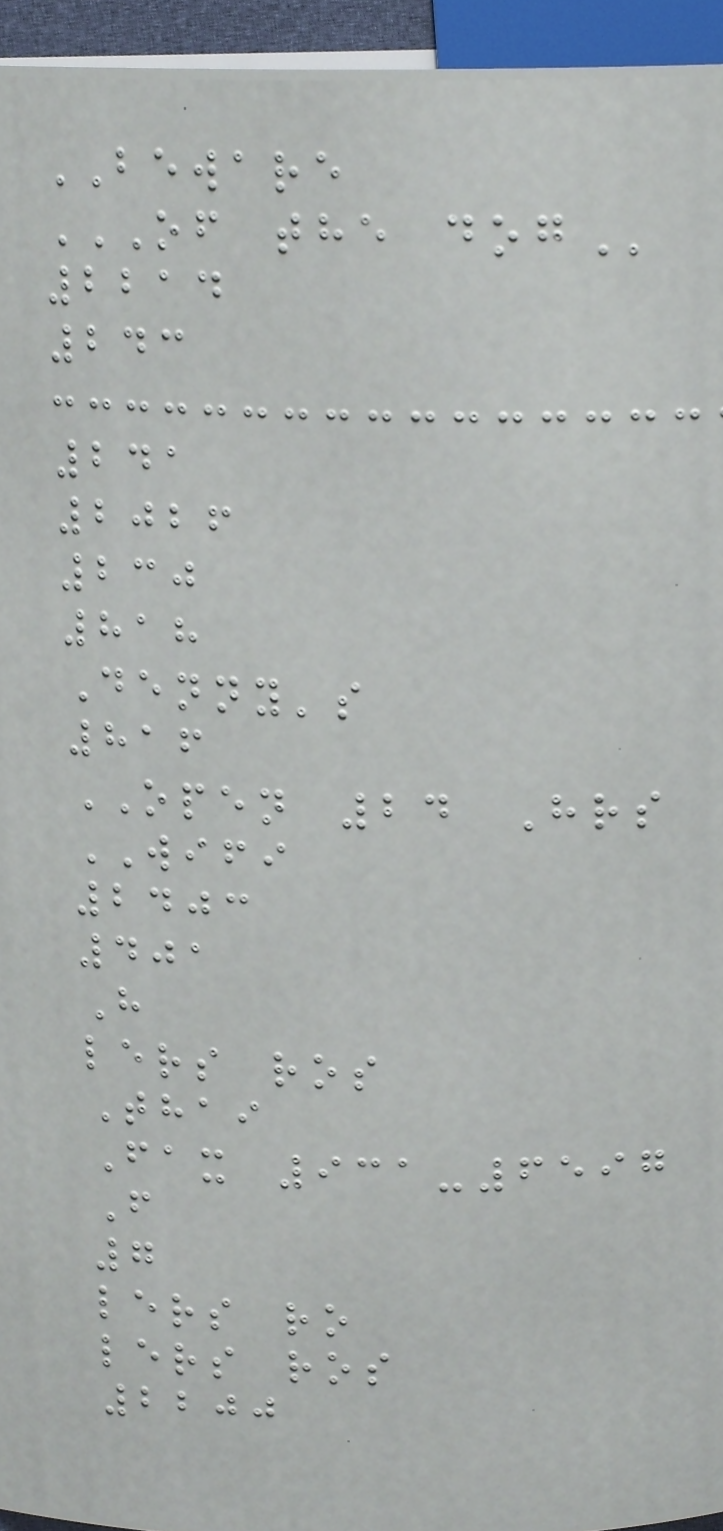BEWARE
OF THE DOG
2214
243
241
2026
230
818
Denny's
816
OPEN 24 Hrs
WIFI
2403
401
H
lers ros
Thai
Fax 931-6597
F
7
lers ro
lers ros
2200
